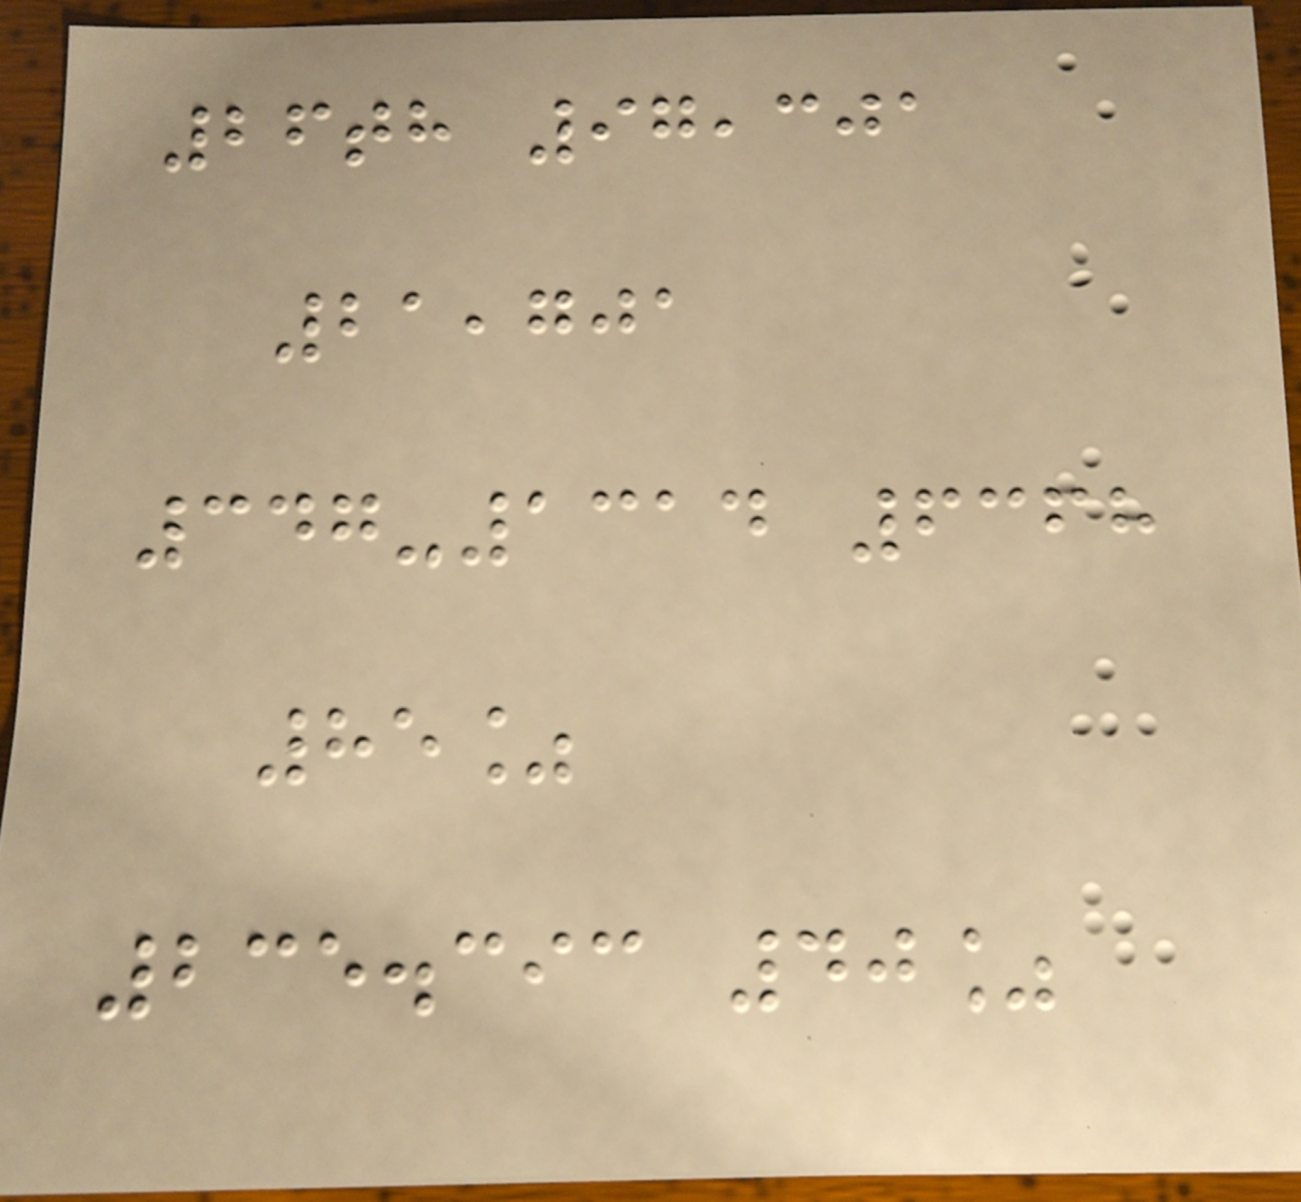26th 97,301
21,701
347-1314 6368
85%
235.393 40%
